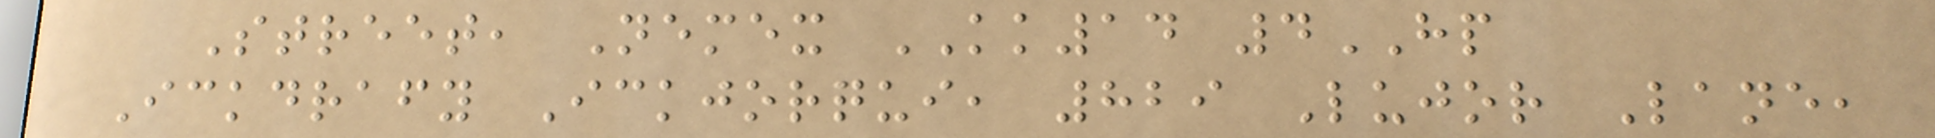Street, Nemex KK14 4HP
Ickdrafy Ickjorqui, 829 Lujor Lane,
